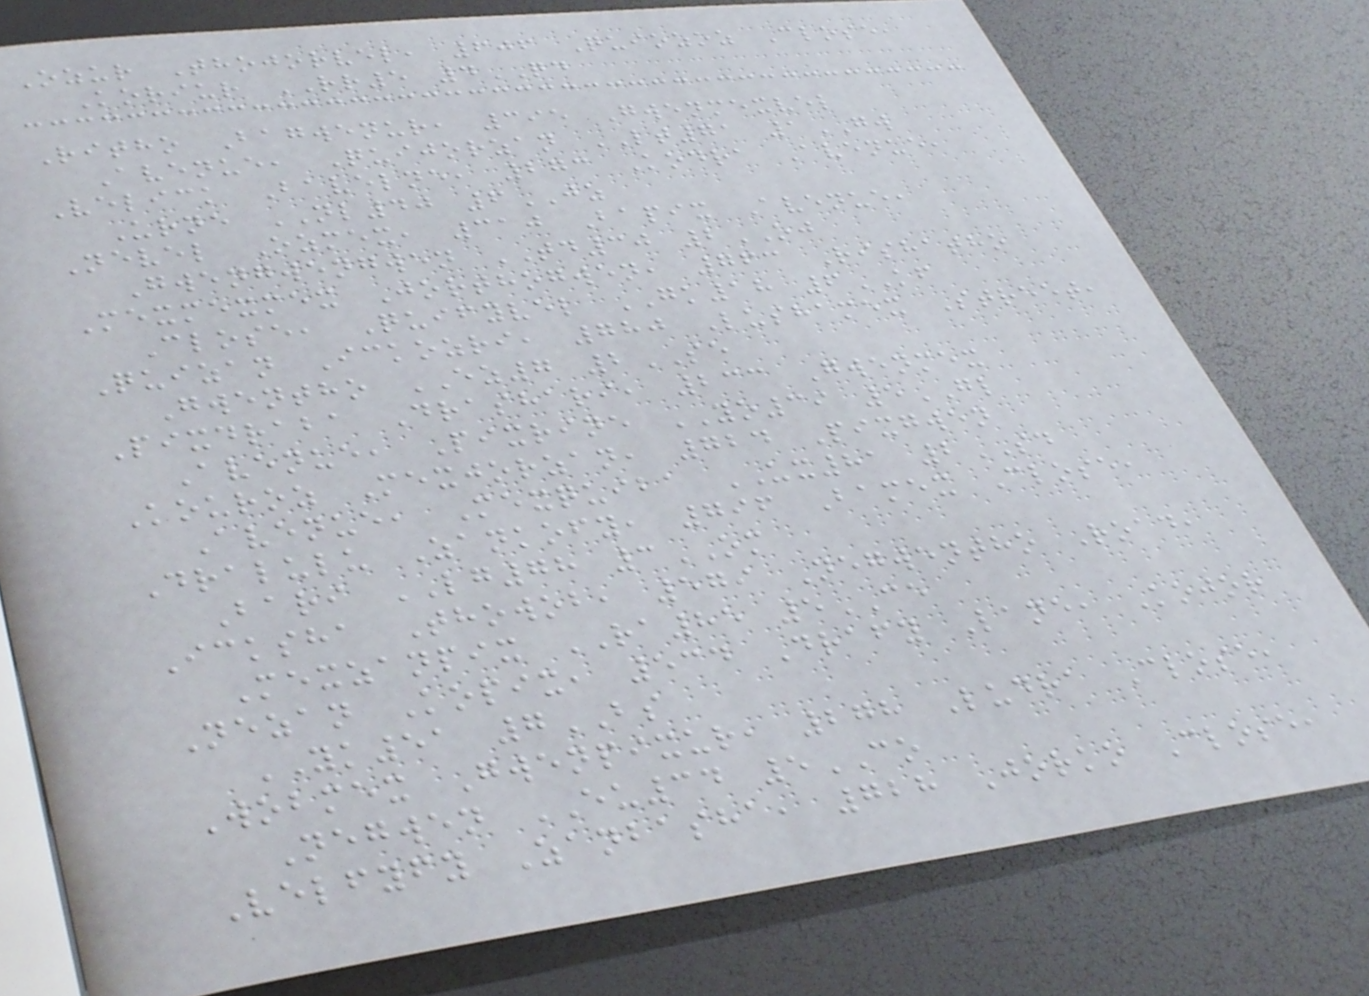Ozur Thojorvel, 606 Quiozoz Close,
Koriur RR5 4QD
Ritho Bagwenur, 395 Gwenmexvel
Avenue, Quijorzan LT71 1GW
Velick Bavelne, 273 Kodra Avenue,
Urne NL40 6JZ
Nevel Ozmex, 310 Bapix Avenue,
Gwengwengwen TD30 2OJ
Mexmexmex Jorthogwen, 763 Rishatho
Close, Quifyvel GK18 6KF
Quizan Ickozri, 780 Lushamex Street,
Gwentho EZ7 2SE
Pixdraba Drashari, 233 Gwenmex
Avenue, Pixrine YO39 5GL
Kouroz Mexjorzan, 724 Pixgwen
Avenue, Mexquiba UX81 2SD
Dralulu Zankofy, 796 Bamex Close,
Bari LG78 3OM
Icksha Thowob, 579 Negwentho Road,
Mexzanpix RA85 5CE
Nezan Kopix, 534 Drafy Lane, Kojor
YK51 7BS
Wobmex Gwenpixur, 278 Ludra Close,
Negwen EU34 5CO
Velfyfy Zanbasha, 728 Jorko Close,
